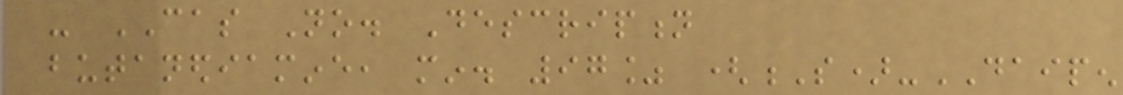- CAS No. Description
butanediamine, min. 97% (S)-DAIPEN
